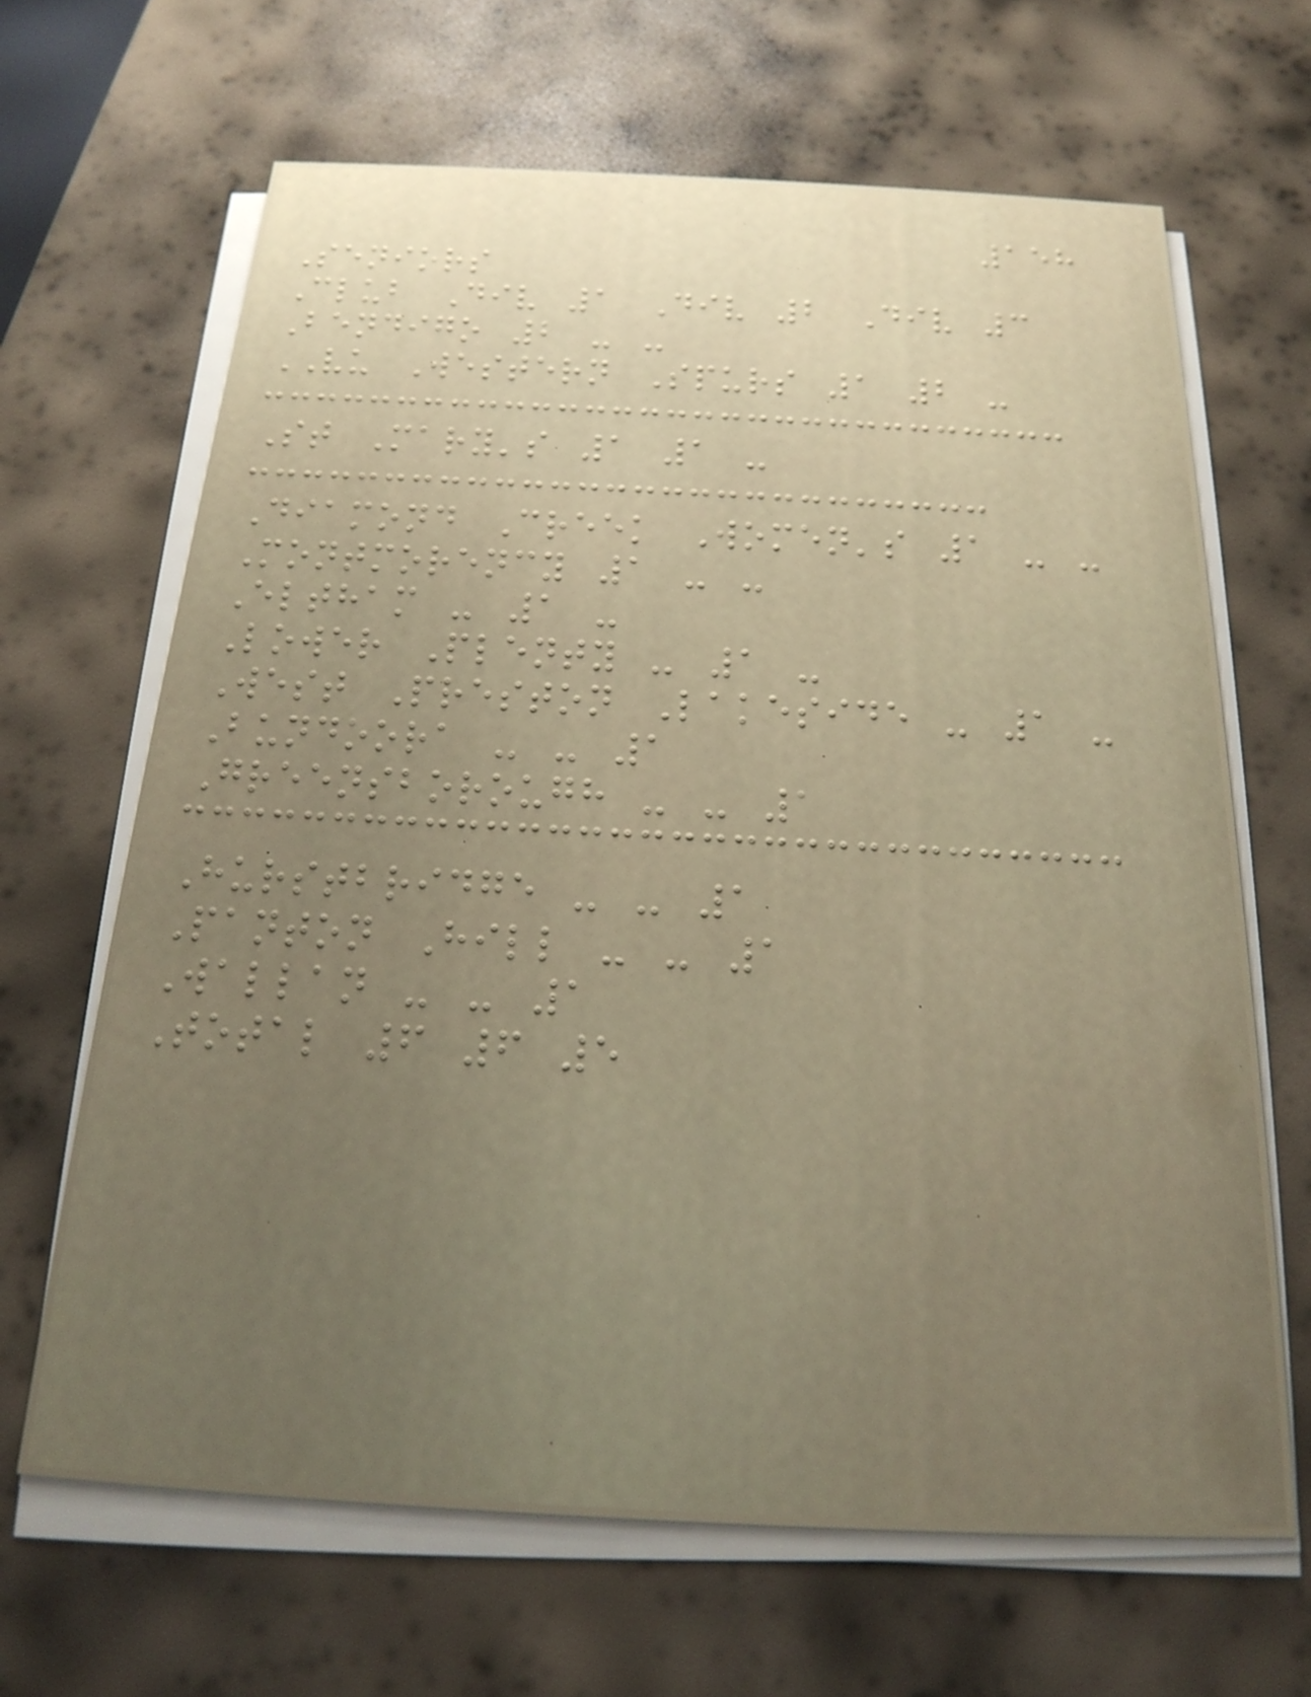158
Seniors
Club Div 1 Div 2 Div 3
Bendigo 2 - -
VU Western Spurs 1 2 -
St Mary's 1 1 -
Diamond Creek Women's 1 - -
Montmorency 1 - -
Eltham - 1 -
Lower Plenty - 1 -
West Preston Lakeside - 1 -
Bundoora - - 1
Greensborough - - 1
Hurstbridge - - 1
Panton Hill - - 1
Wallan - - 1
Total 6 6 5
